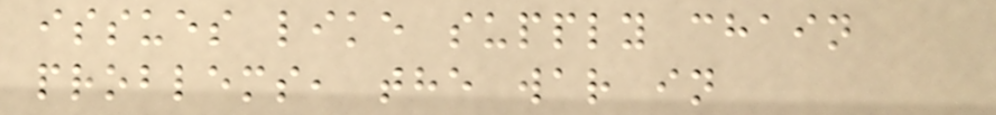issues like supply chain
problems, the war in
